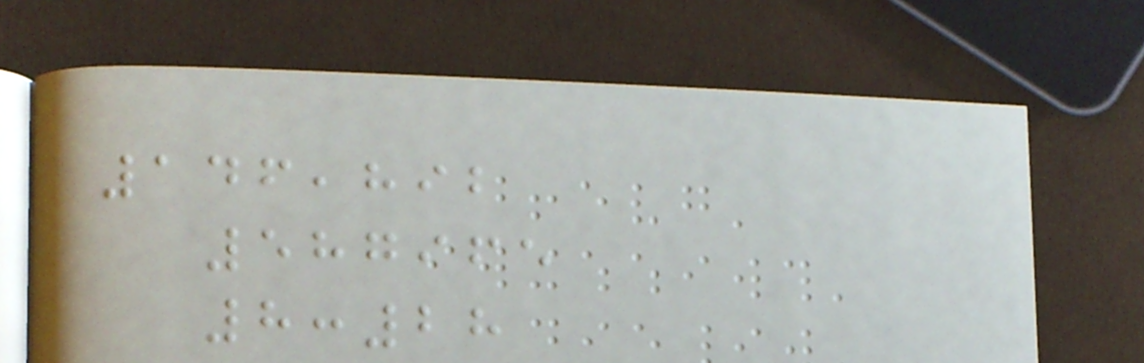146,892
587965
8:28
